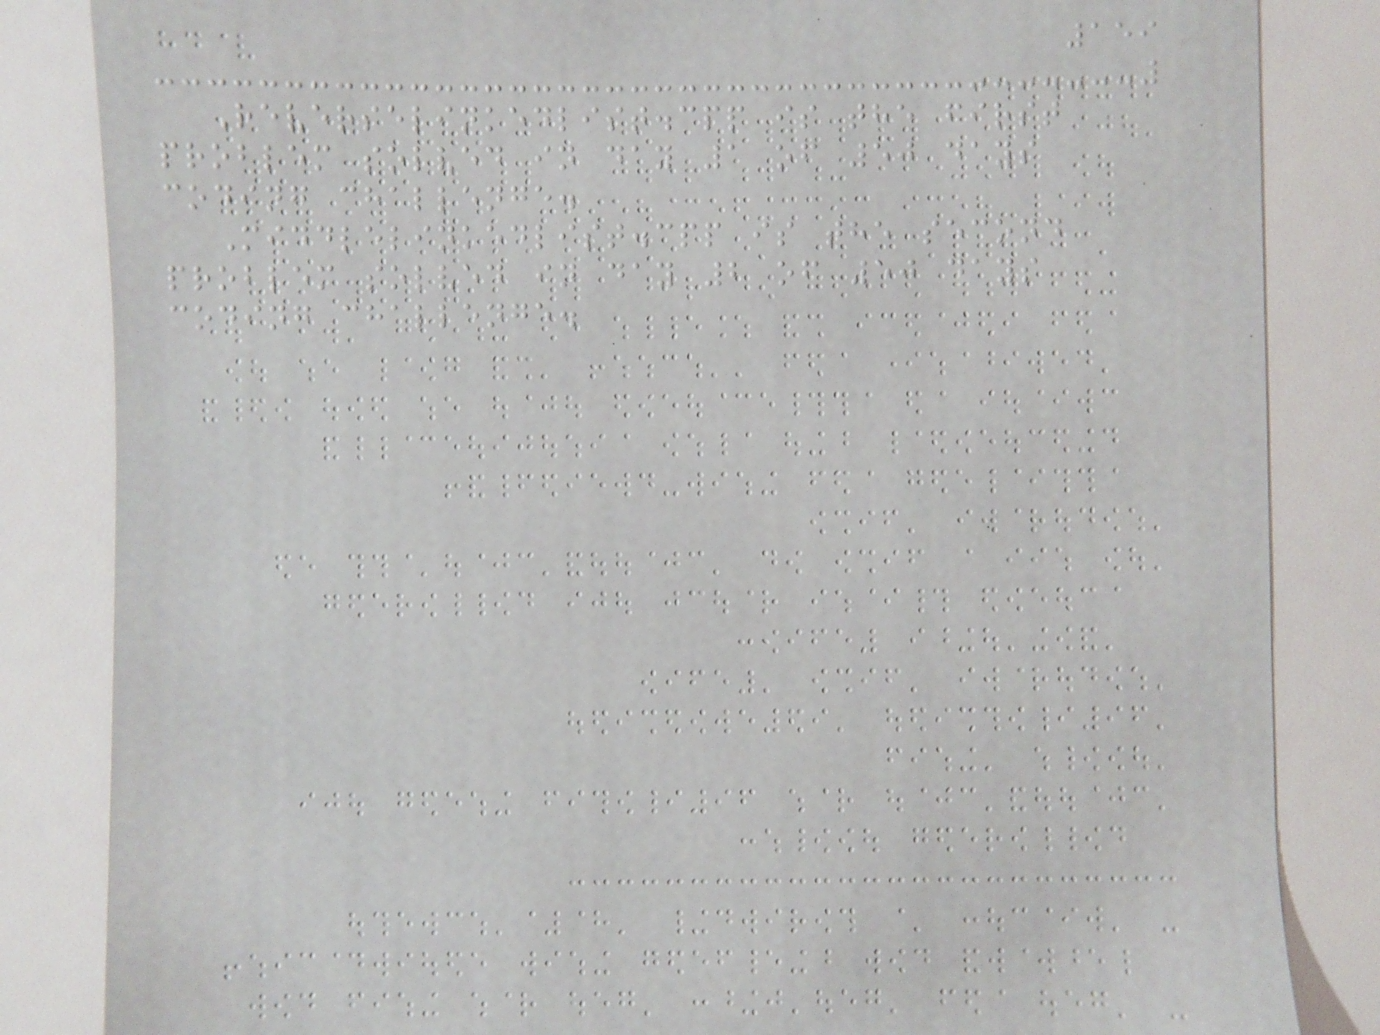159
Reverselinkedlist.cpp is the first
problem solved in day 1 of 50 days
coding challenge.
Middlelinkedlist.cpp is the second
problem solved in day 2 of 50 days
coding challenge.
